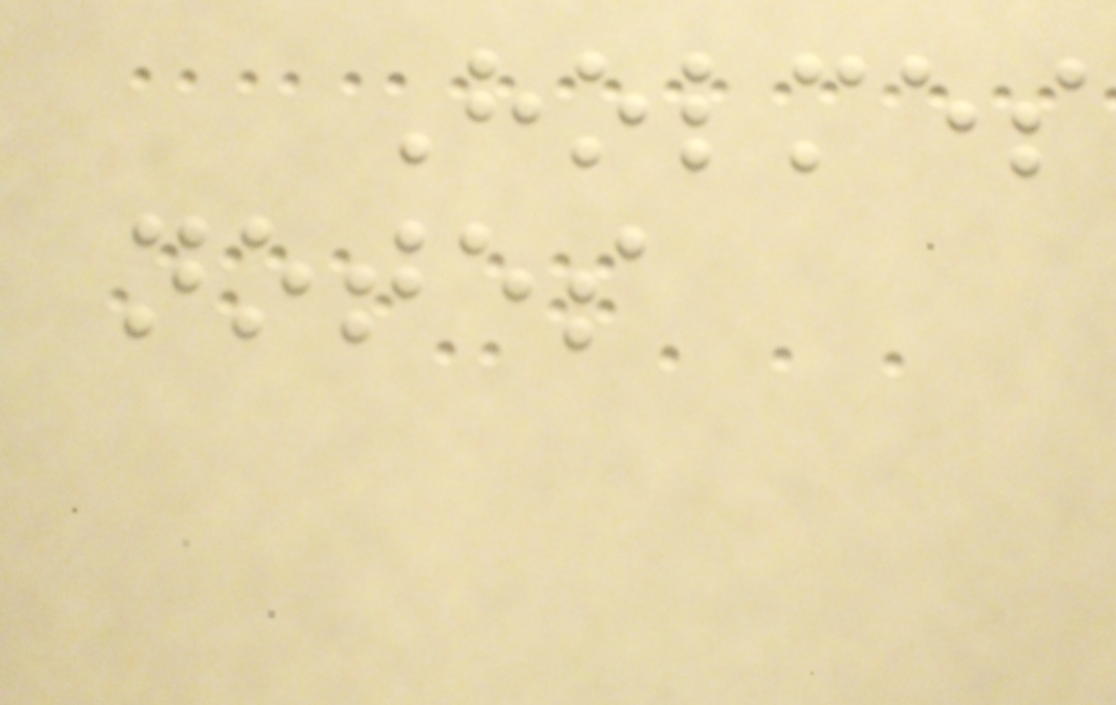Holmes
notes
